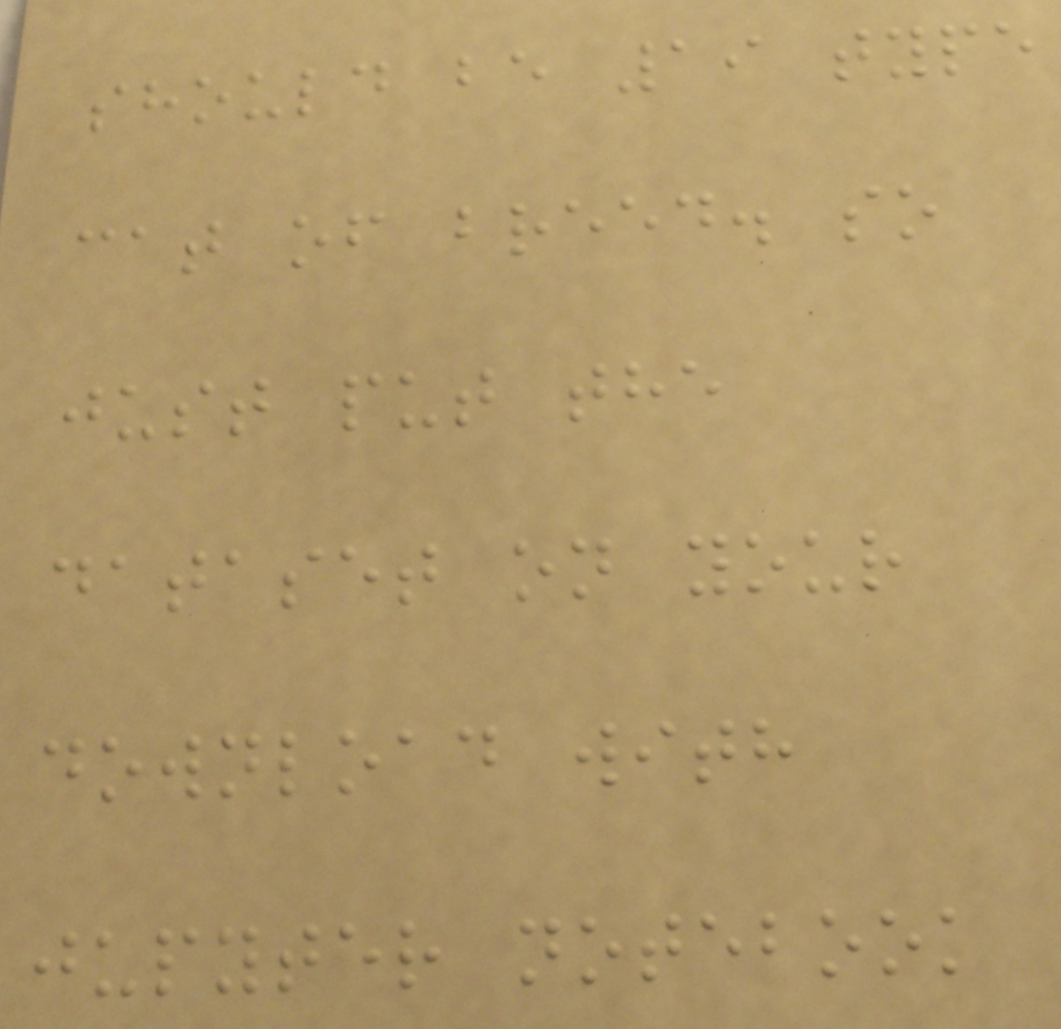should be 19 type
cat of breed. so
just put the
dataset on your
download with
jupyter notebook
